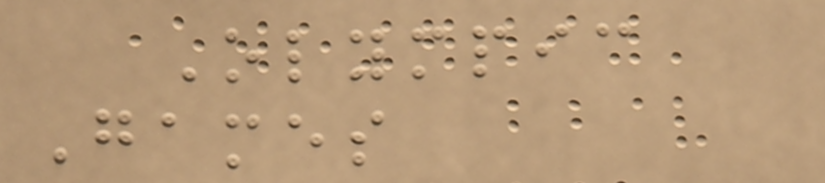Olympic
Games
